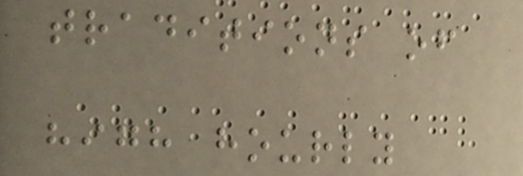traditions of
high hourly
